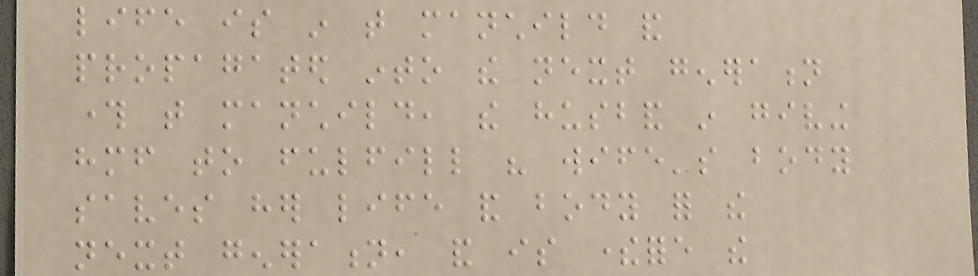life is in that manchild and
propagated into the next generation
through that manchild, the husband in giving
himself to fulfill his wife's body
saves her life and body for the
next generation, and is therefore the
